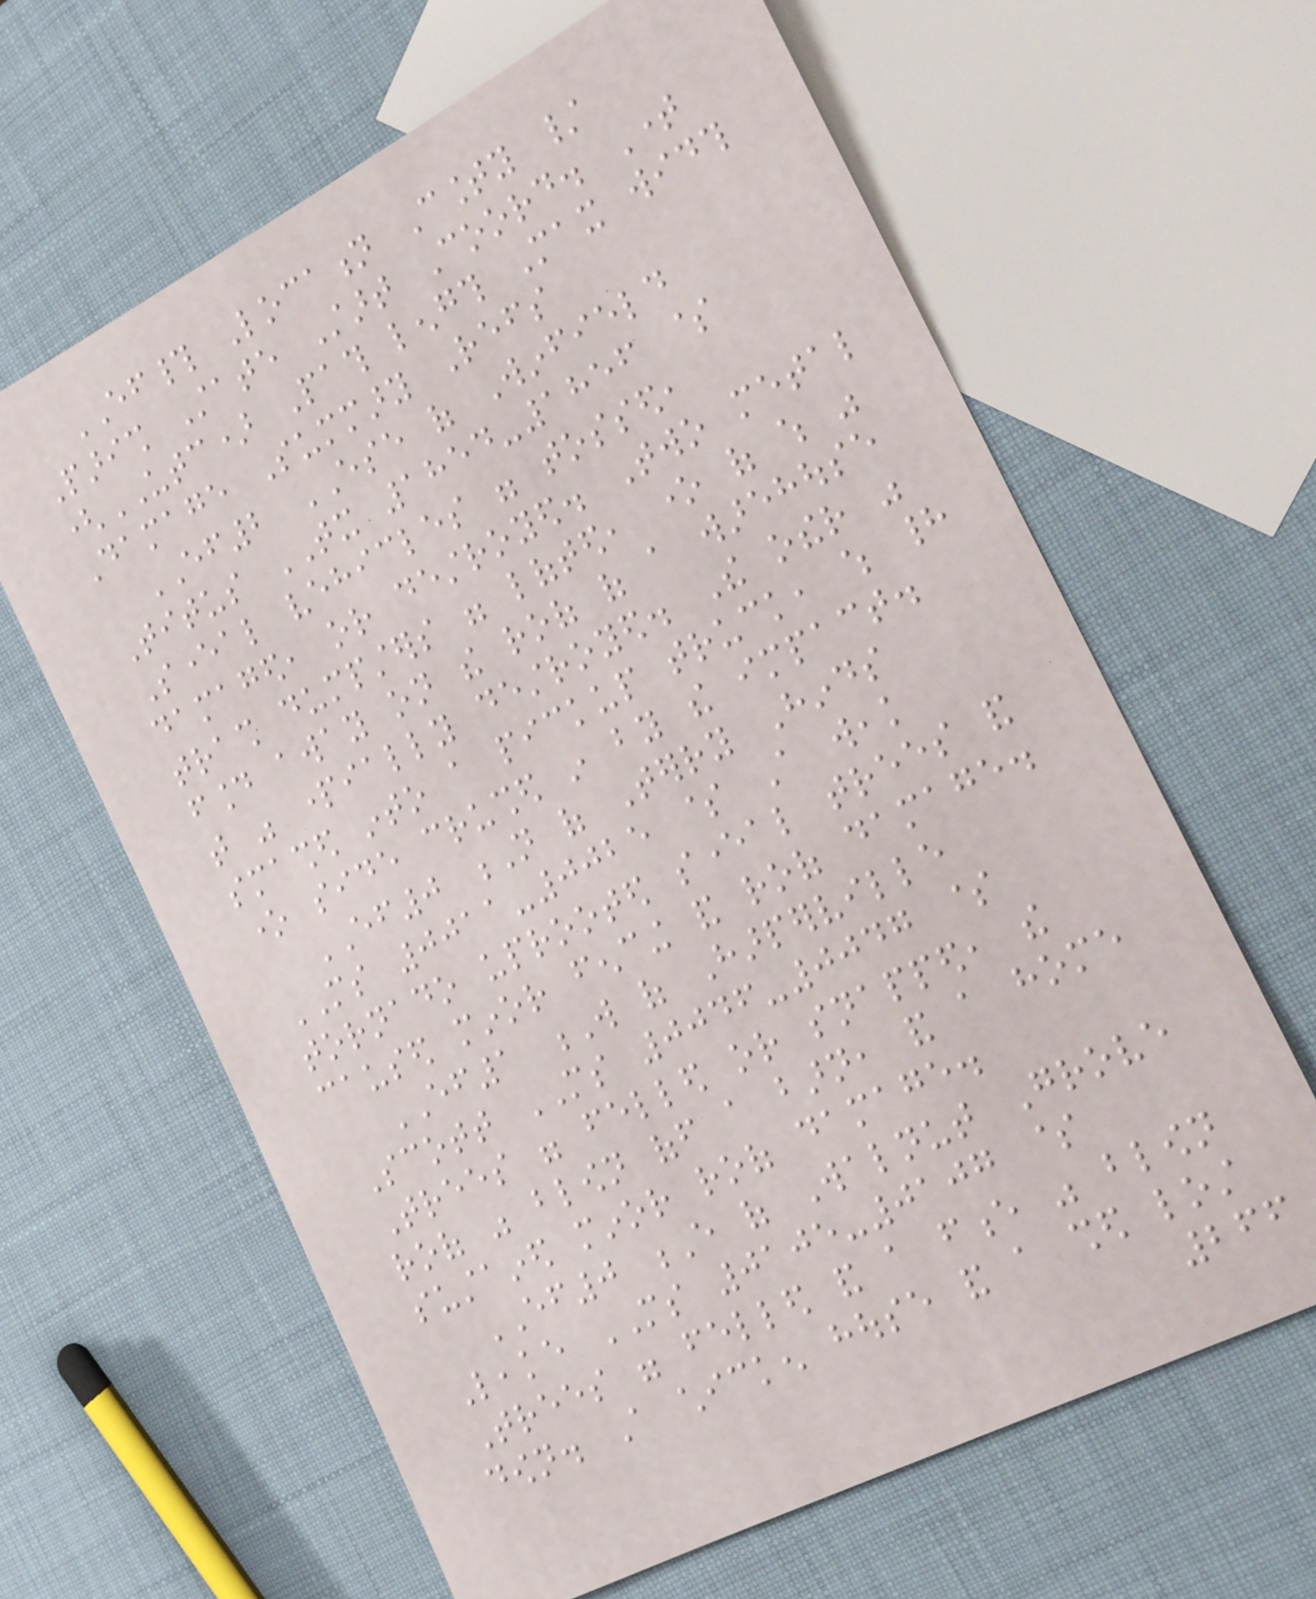EF# Location County /
Parish State Start Coord. Time
(UTC) Path length Max width
Damage Summary Refs
EF2 ESE of Winfield
Titus TX 1854-1856 $
Several vehicles were tossed,
damaged, or destroyed. Two metal
trash dumpsters were lofted, one of which was
found away on the roof of a warehouse
that was partially destroyed. The other was
smashed into a pickup truck, which had
one side crushed in by the impact.
EF0 N of Terry Hinds
MS 0011-0025 $ A weak
tornado uprooted several trees and
caused minor fencing and roof damage.
EF1 W of Harperville
Scott MS 0046-0047 $
Trees were felled or snapped, the
roof was blown off a barn, and a home
sustained minor roof damage.
EF0 E of Walnut Grove
Leake MS 0105-0107 $
Trees were felled and a fence was blown
down. A chicken house and a shed lost
266
